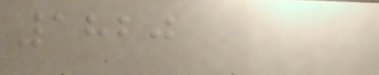1820
